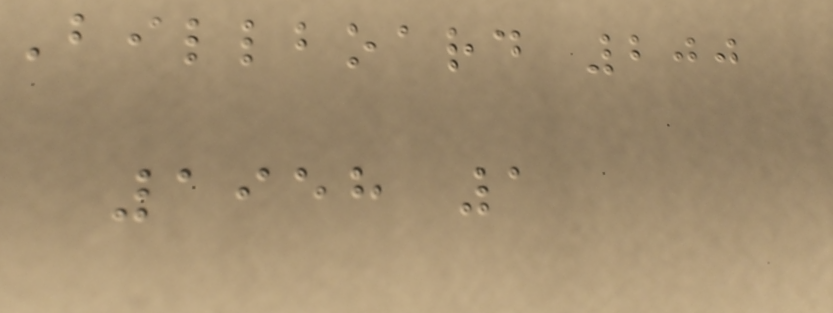Billboard 200
1958 1
